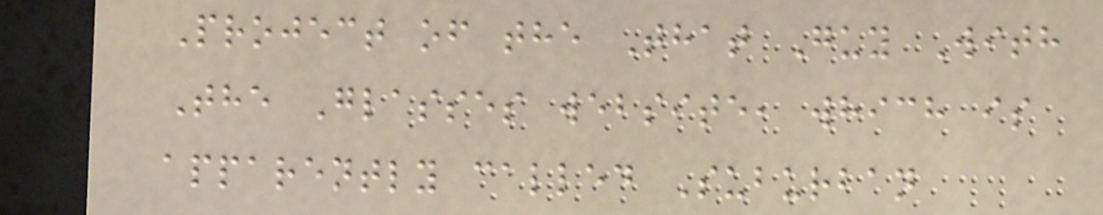Project of the That Guy With
The Glasses website, which is
apparently called Suburban
